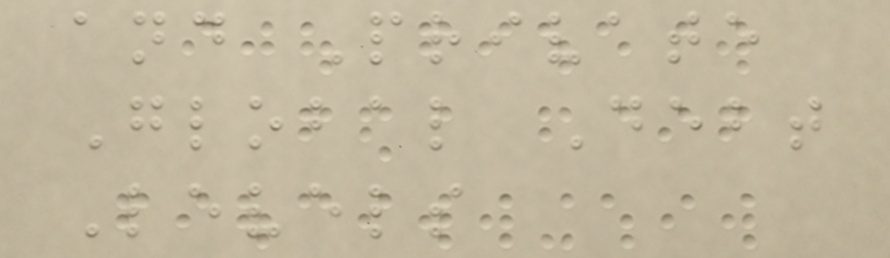and Private
Global Debt
Levels
